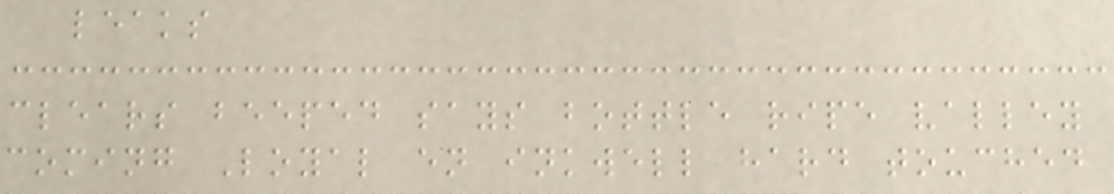leaks
clears beeped says bottle ripe valley
coming Loyal en inkwell hard touched
